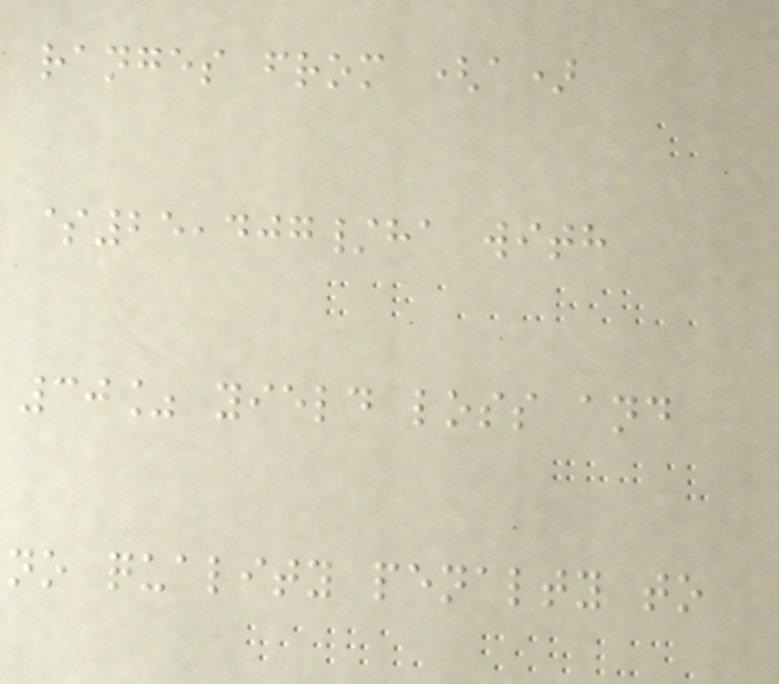ranges from (a)
$25,407/ha with
30% yield loss and
no quality penalty to
